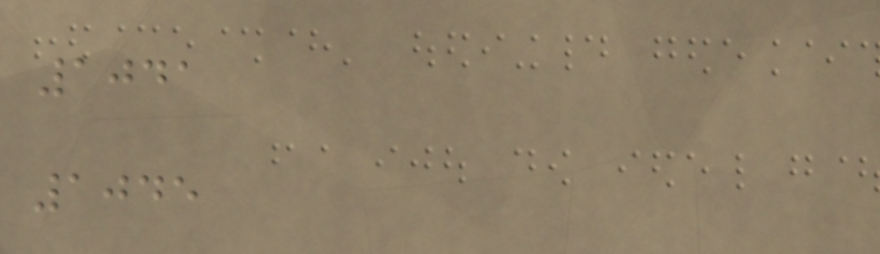1041
1045
